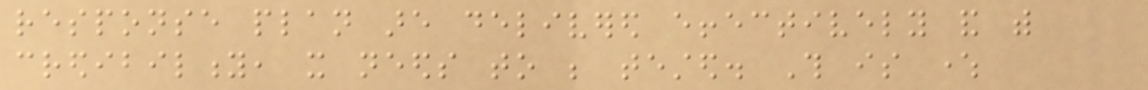response plan are delivered effectively and with
credibility, it needs to be tested. This is where
